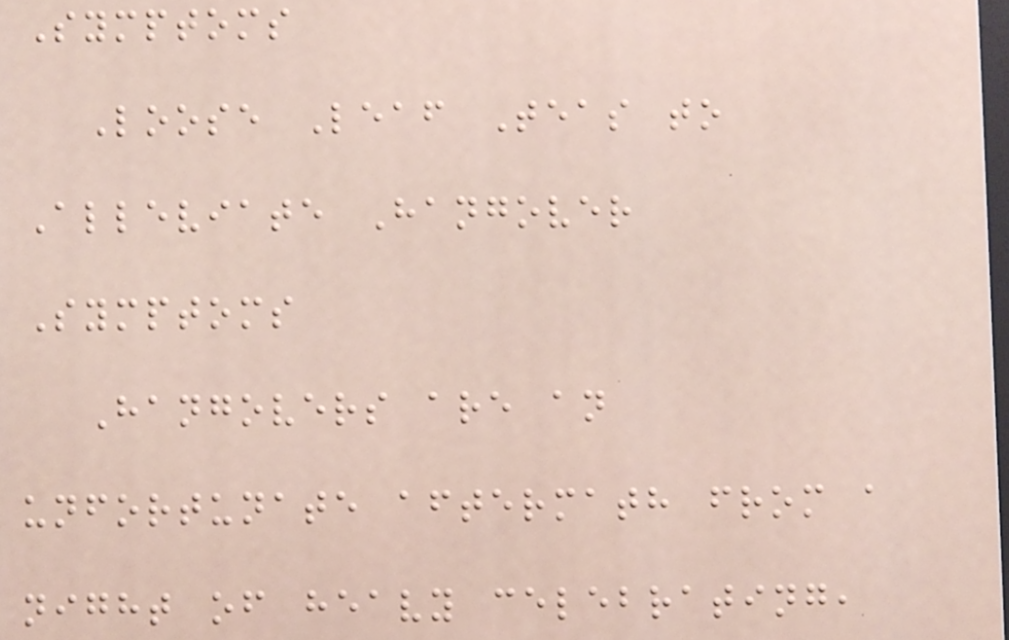Symptoms
Loose Leaf Teas to
Alleviate Hangover
Symptoms
Hangovers are an
unfortunate aftermath from a
night of heavy celebrating,
